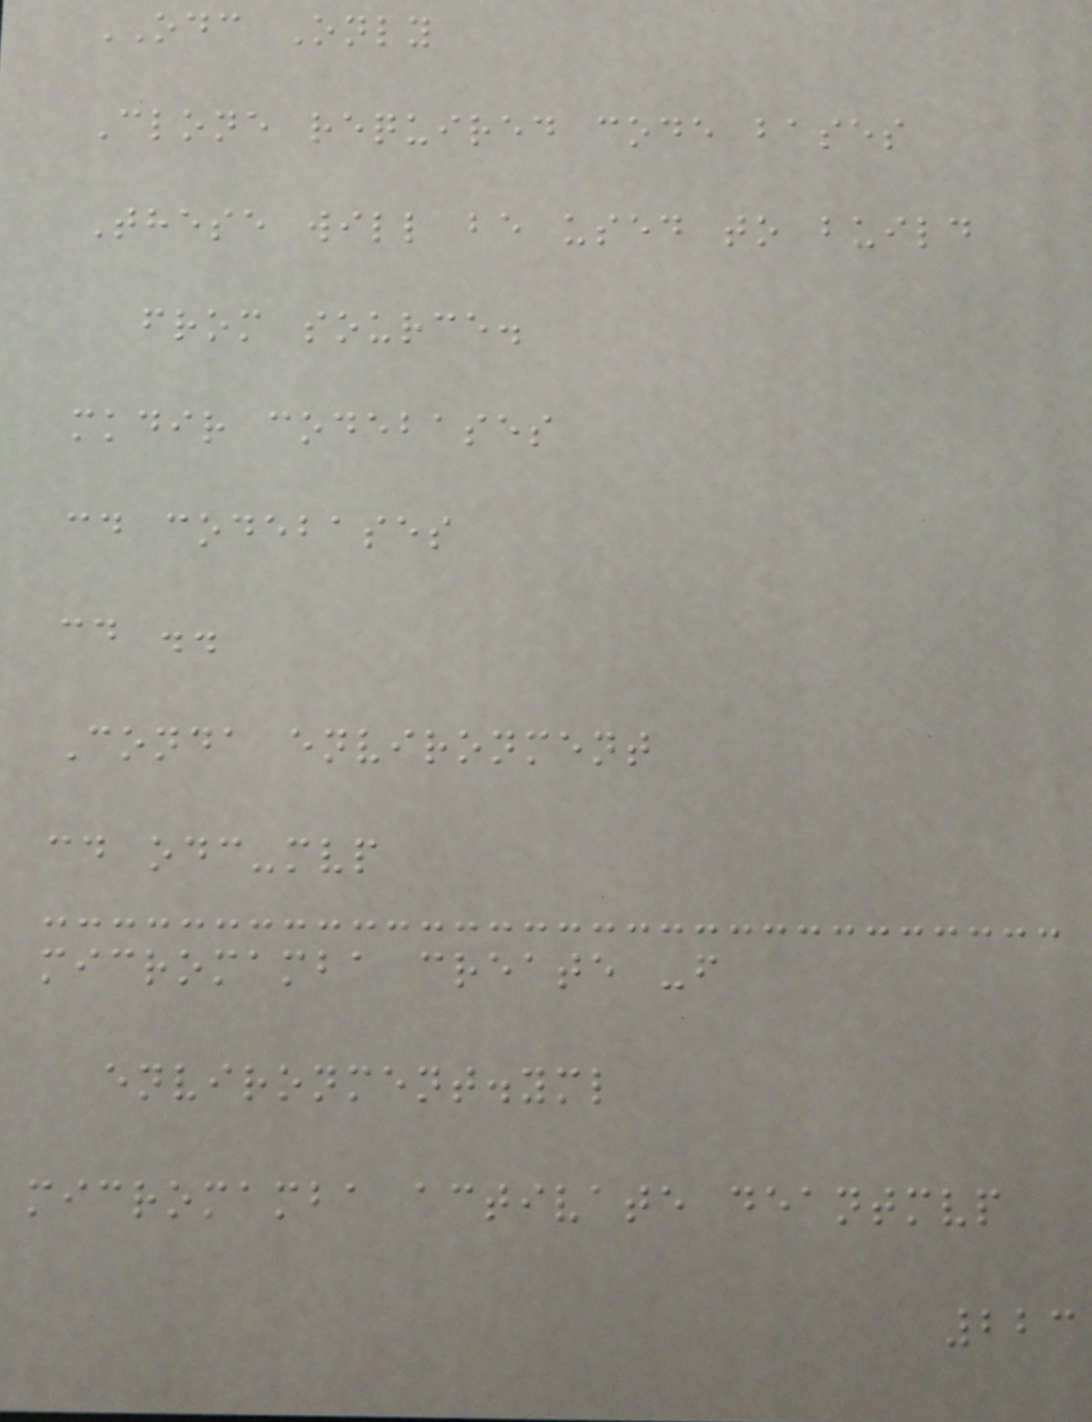ODC Only
Clone required code bases
These will be used to build
from source.
mkdir codebases
cd codebases
cd ..
Conda environment
cd odc-mvp
micromamba create -f
environment.yml
micromamba activate deantmvp
223
